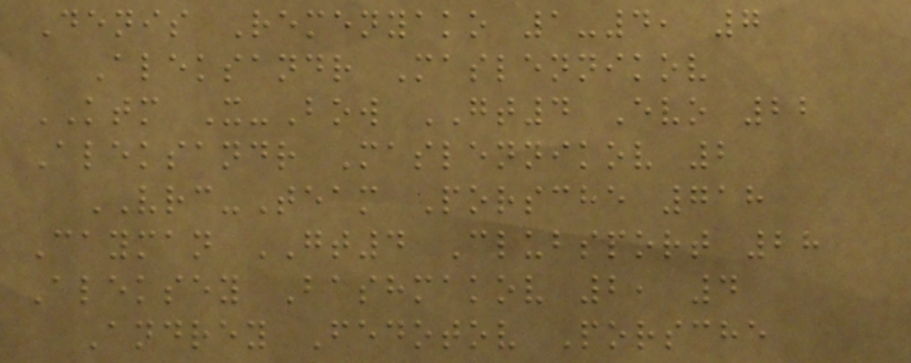Denis Remenyako 1-4, 7
Aleksandr Maslennikov
KTM X-Bow GT4 Evo 22
Aleksandr Maslennikov 2
VRC-Team Porsche 718
Cayman GT4 Clubsport 28
Aleksey Bashmakov 2, 4
Andrey Fedotov Porsche
